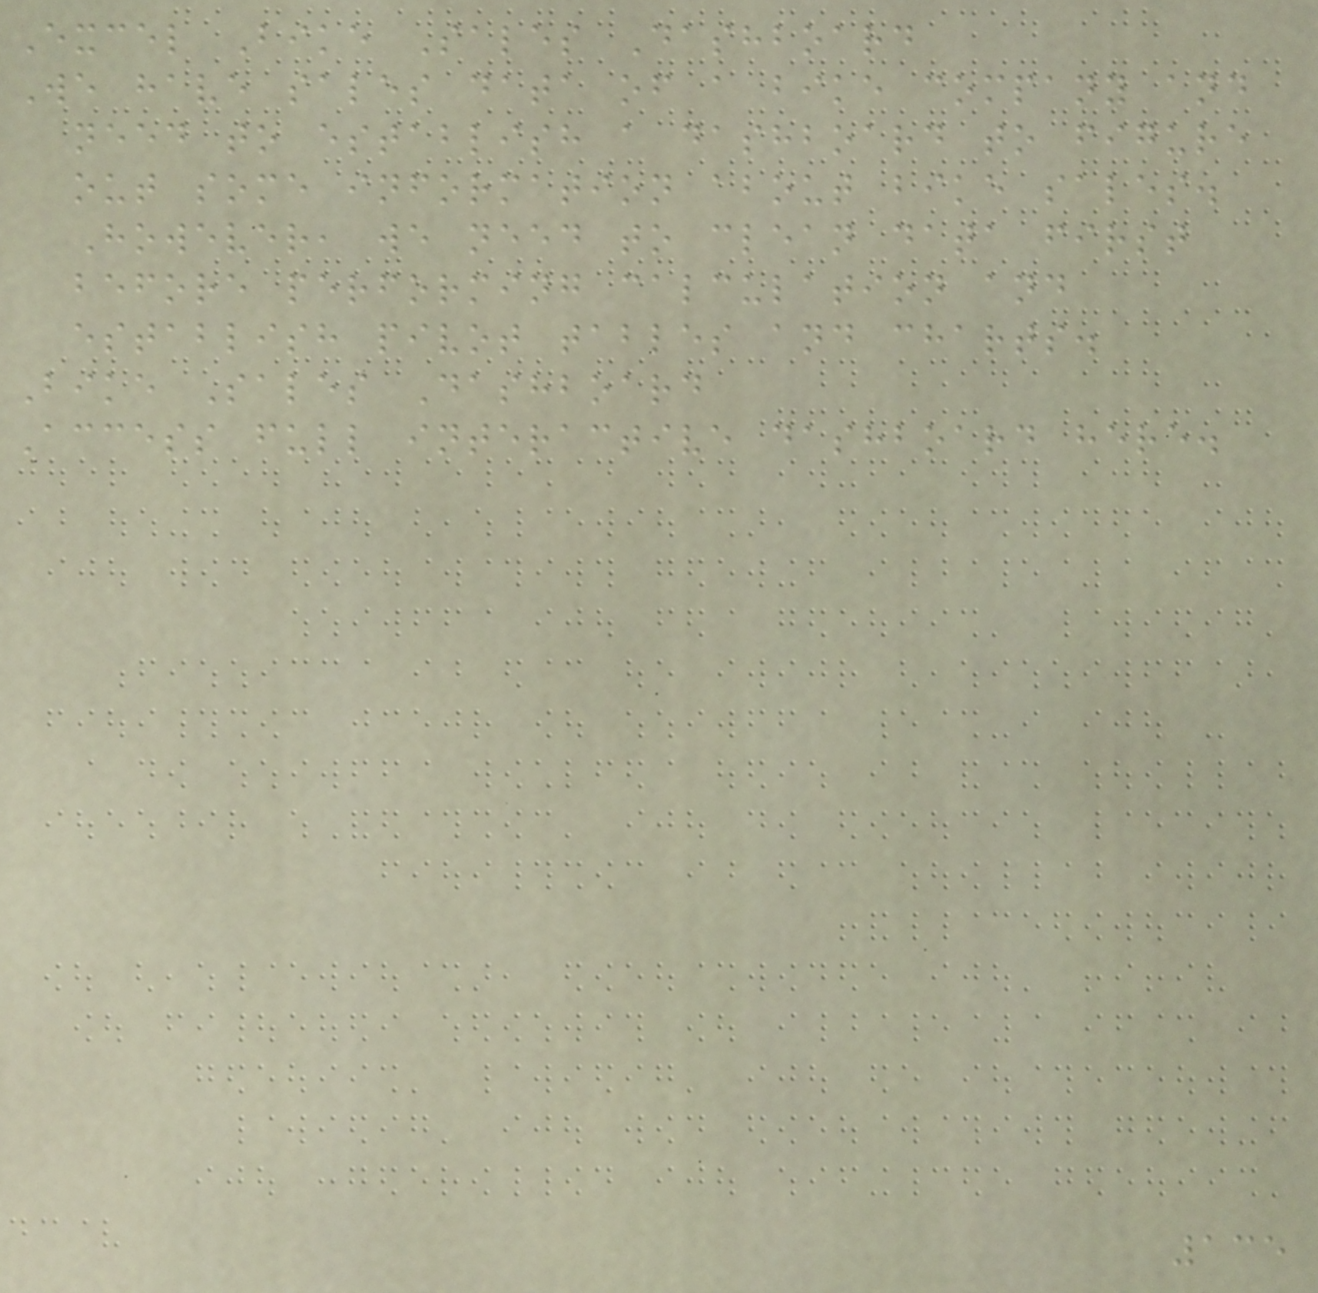Excel Bike Sales Dashboard
We have sales data of a bike company and
need to establish a dashboard to figure
out some information about bike sales.
However, we need to clean data first
before performing calculation and
establish pivot tables and charts.
Bike Sales Dashboard
Access full interactive dashboard here.
135
